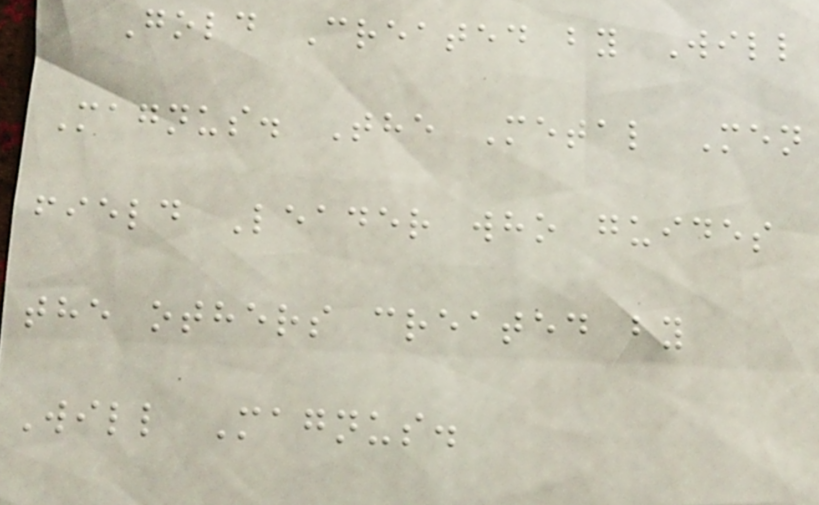Gold Created by Will
Magnus. The Metal Men
field Leader who guides
the others created by
Will Magnus.
